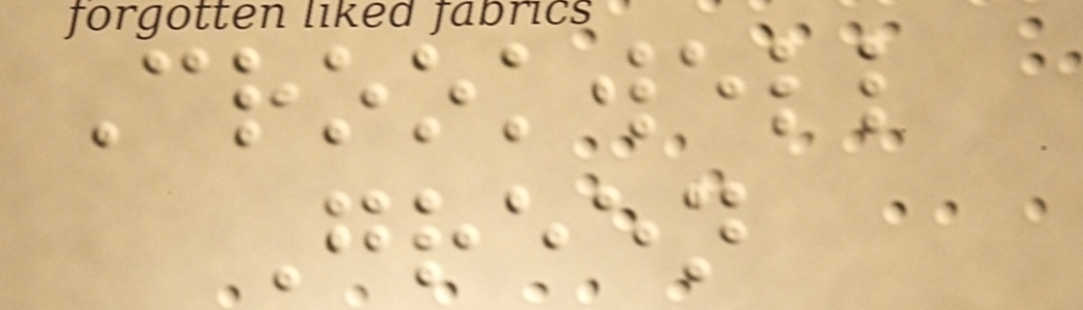Crookwell
Green
